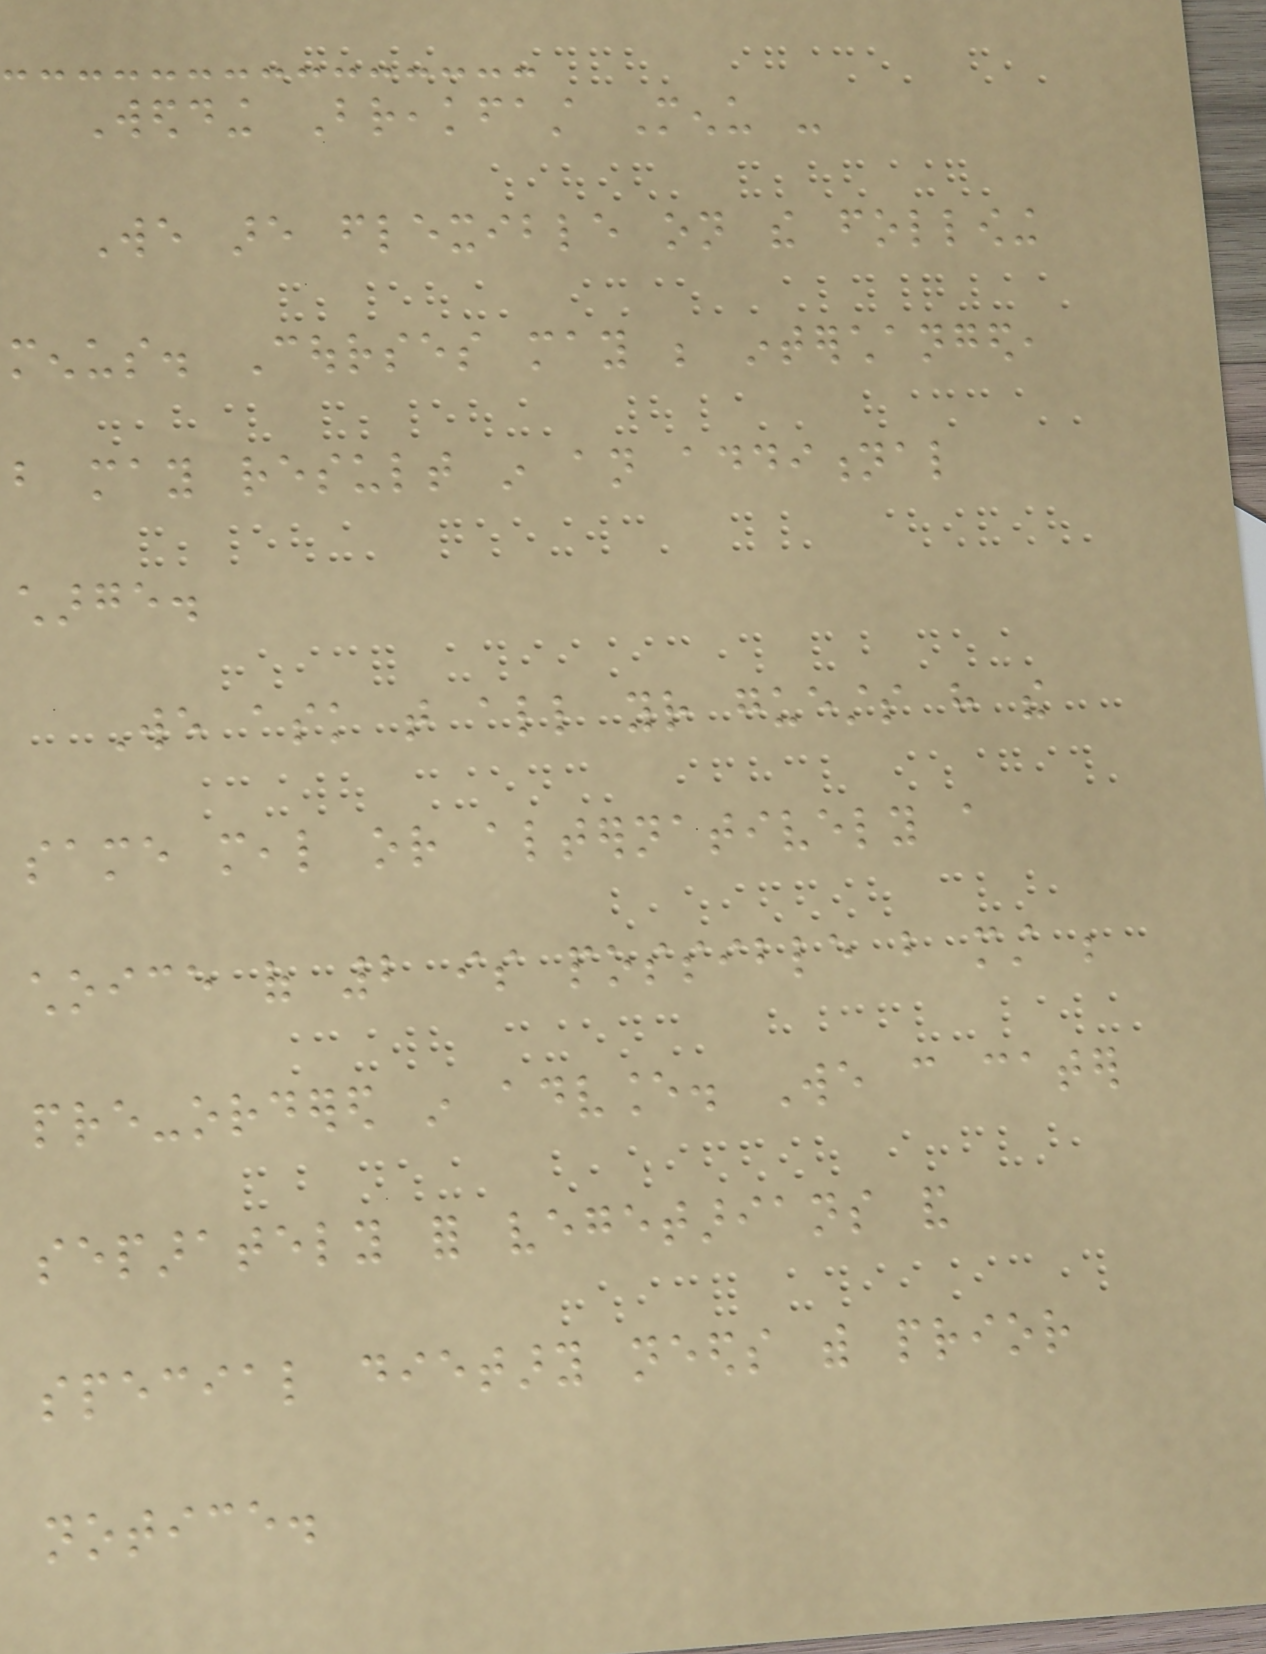Wedding Breakfast Menu -
We are flexible on the following
menus. Courses may be interchanged,
but may result in an additional
charge.
We ask that all your guests have the
same meal or alternatively a
choice of 2 is possible but must be
pre-ordered in advance. We can cater
separately for vegetarians and
special dietary needs with prior
notice.
